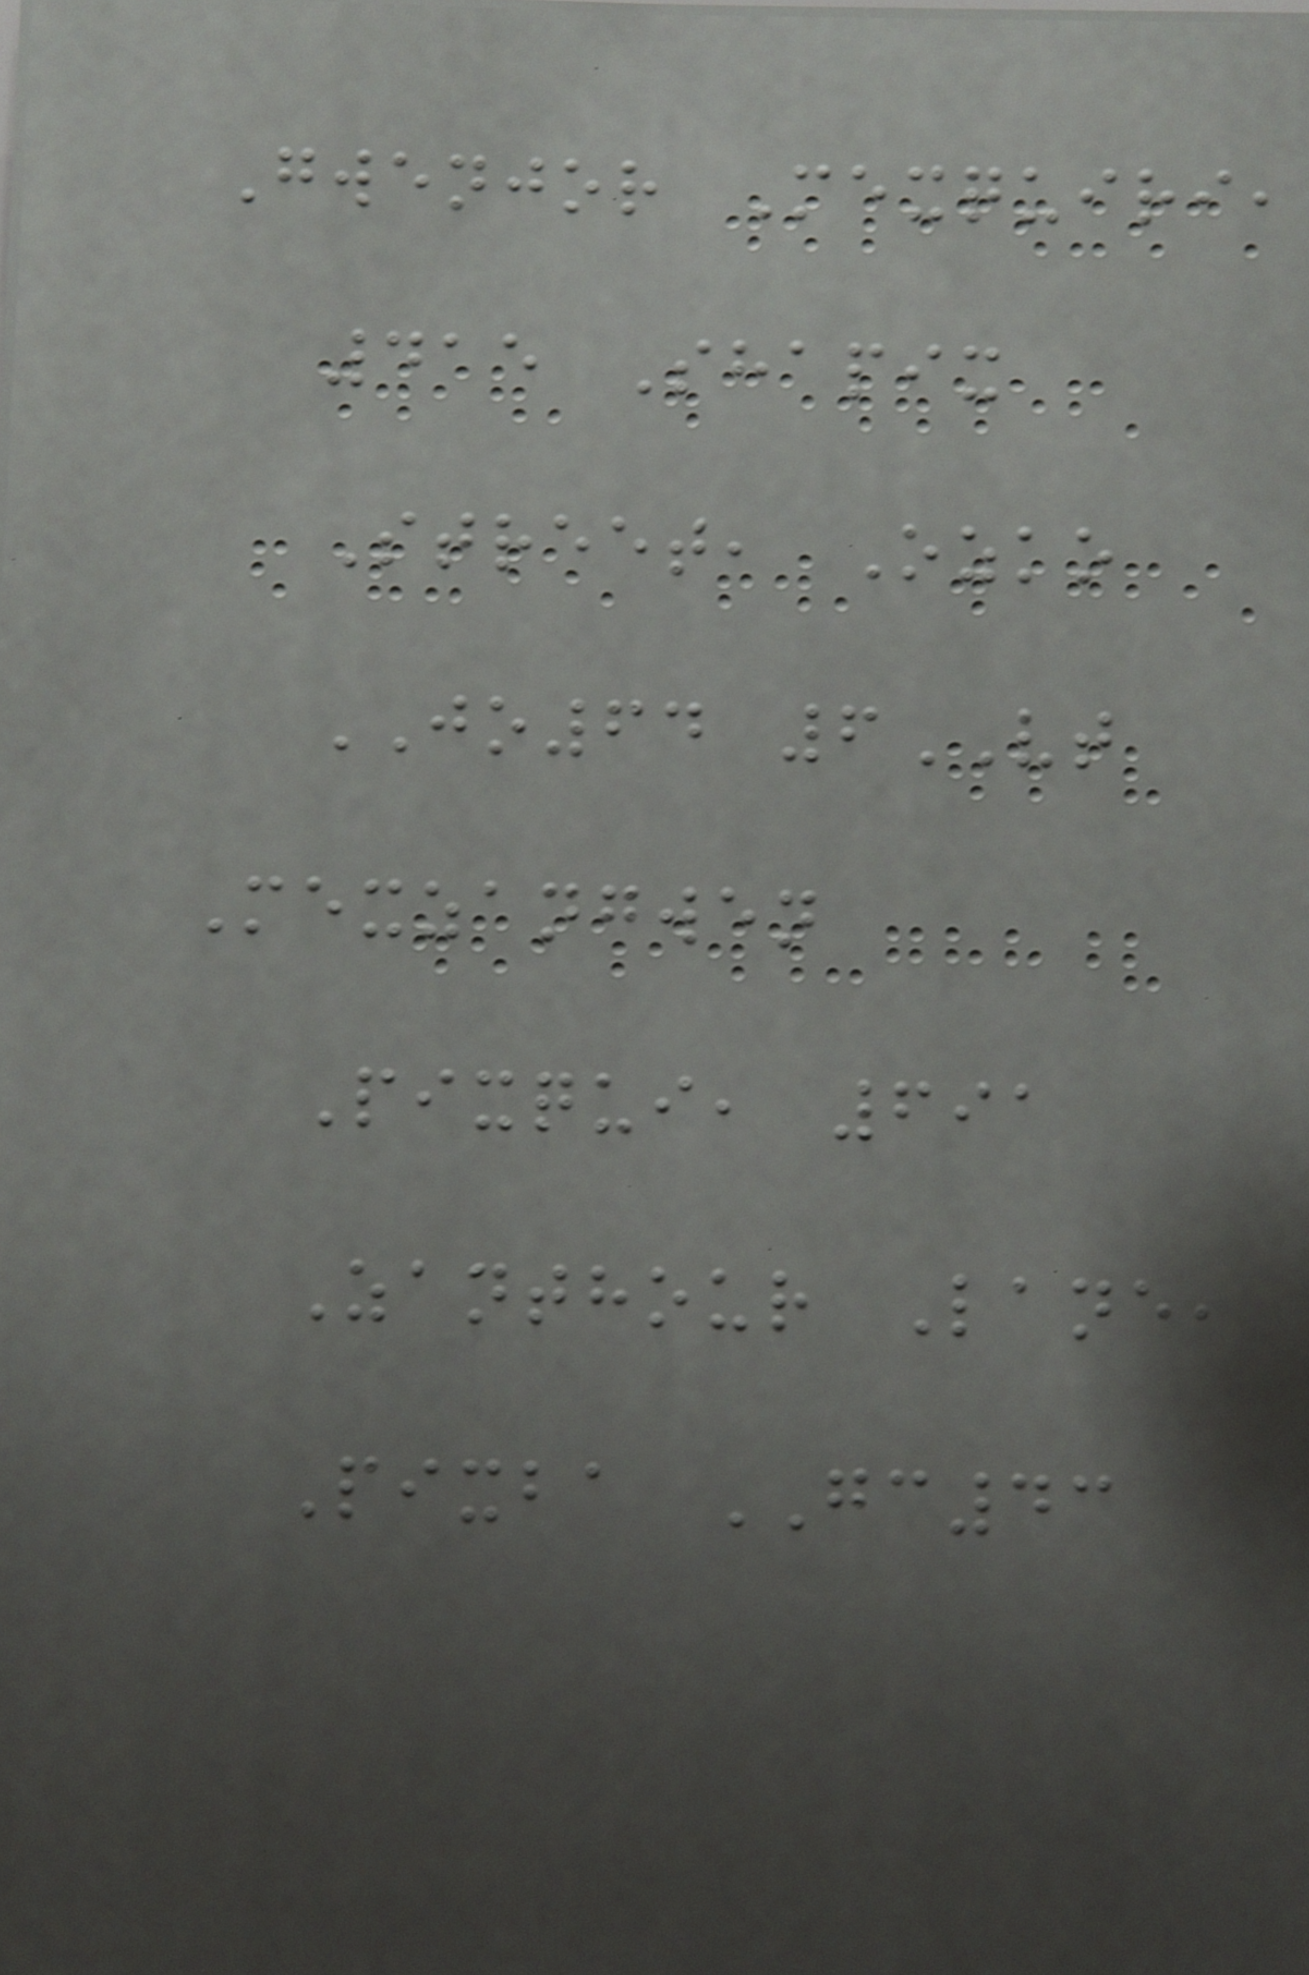Gwenjor Mexquiri,
415 Shapix
Street, Ozko
JO64 6VT
Mexzangwen
Pixqui, 691
Zanthour Lane,
Pixba GC43
